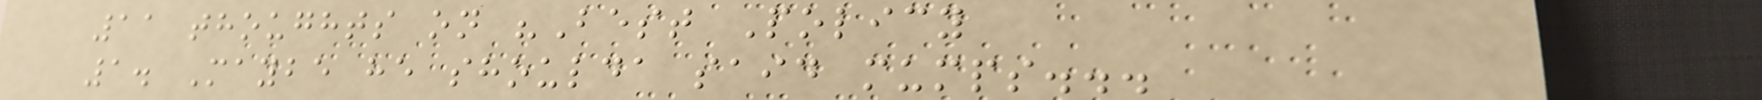11 thoughts on "Best Policy
1. Maybe he shoulda said mumps...
